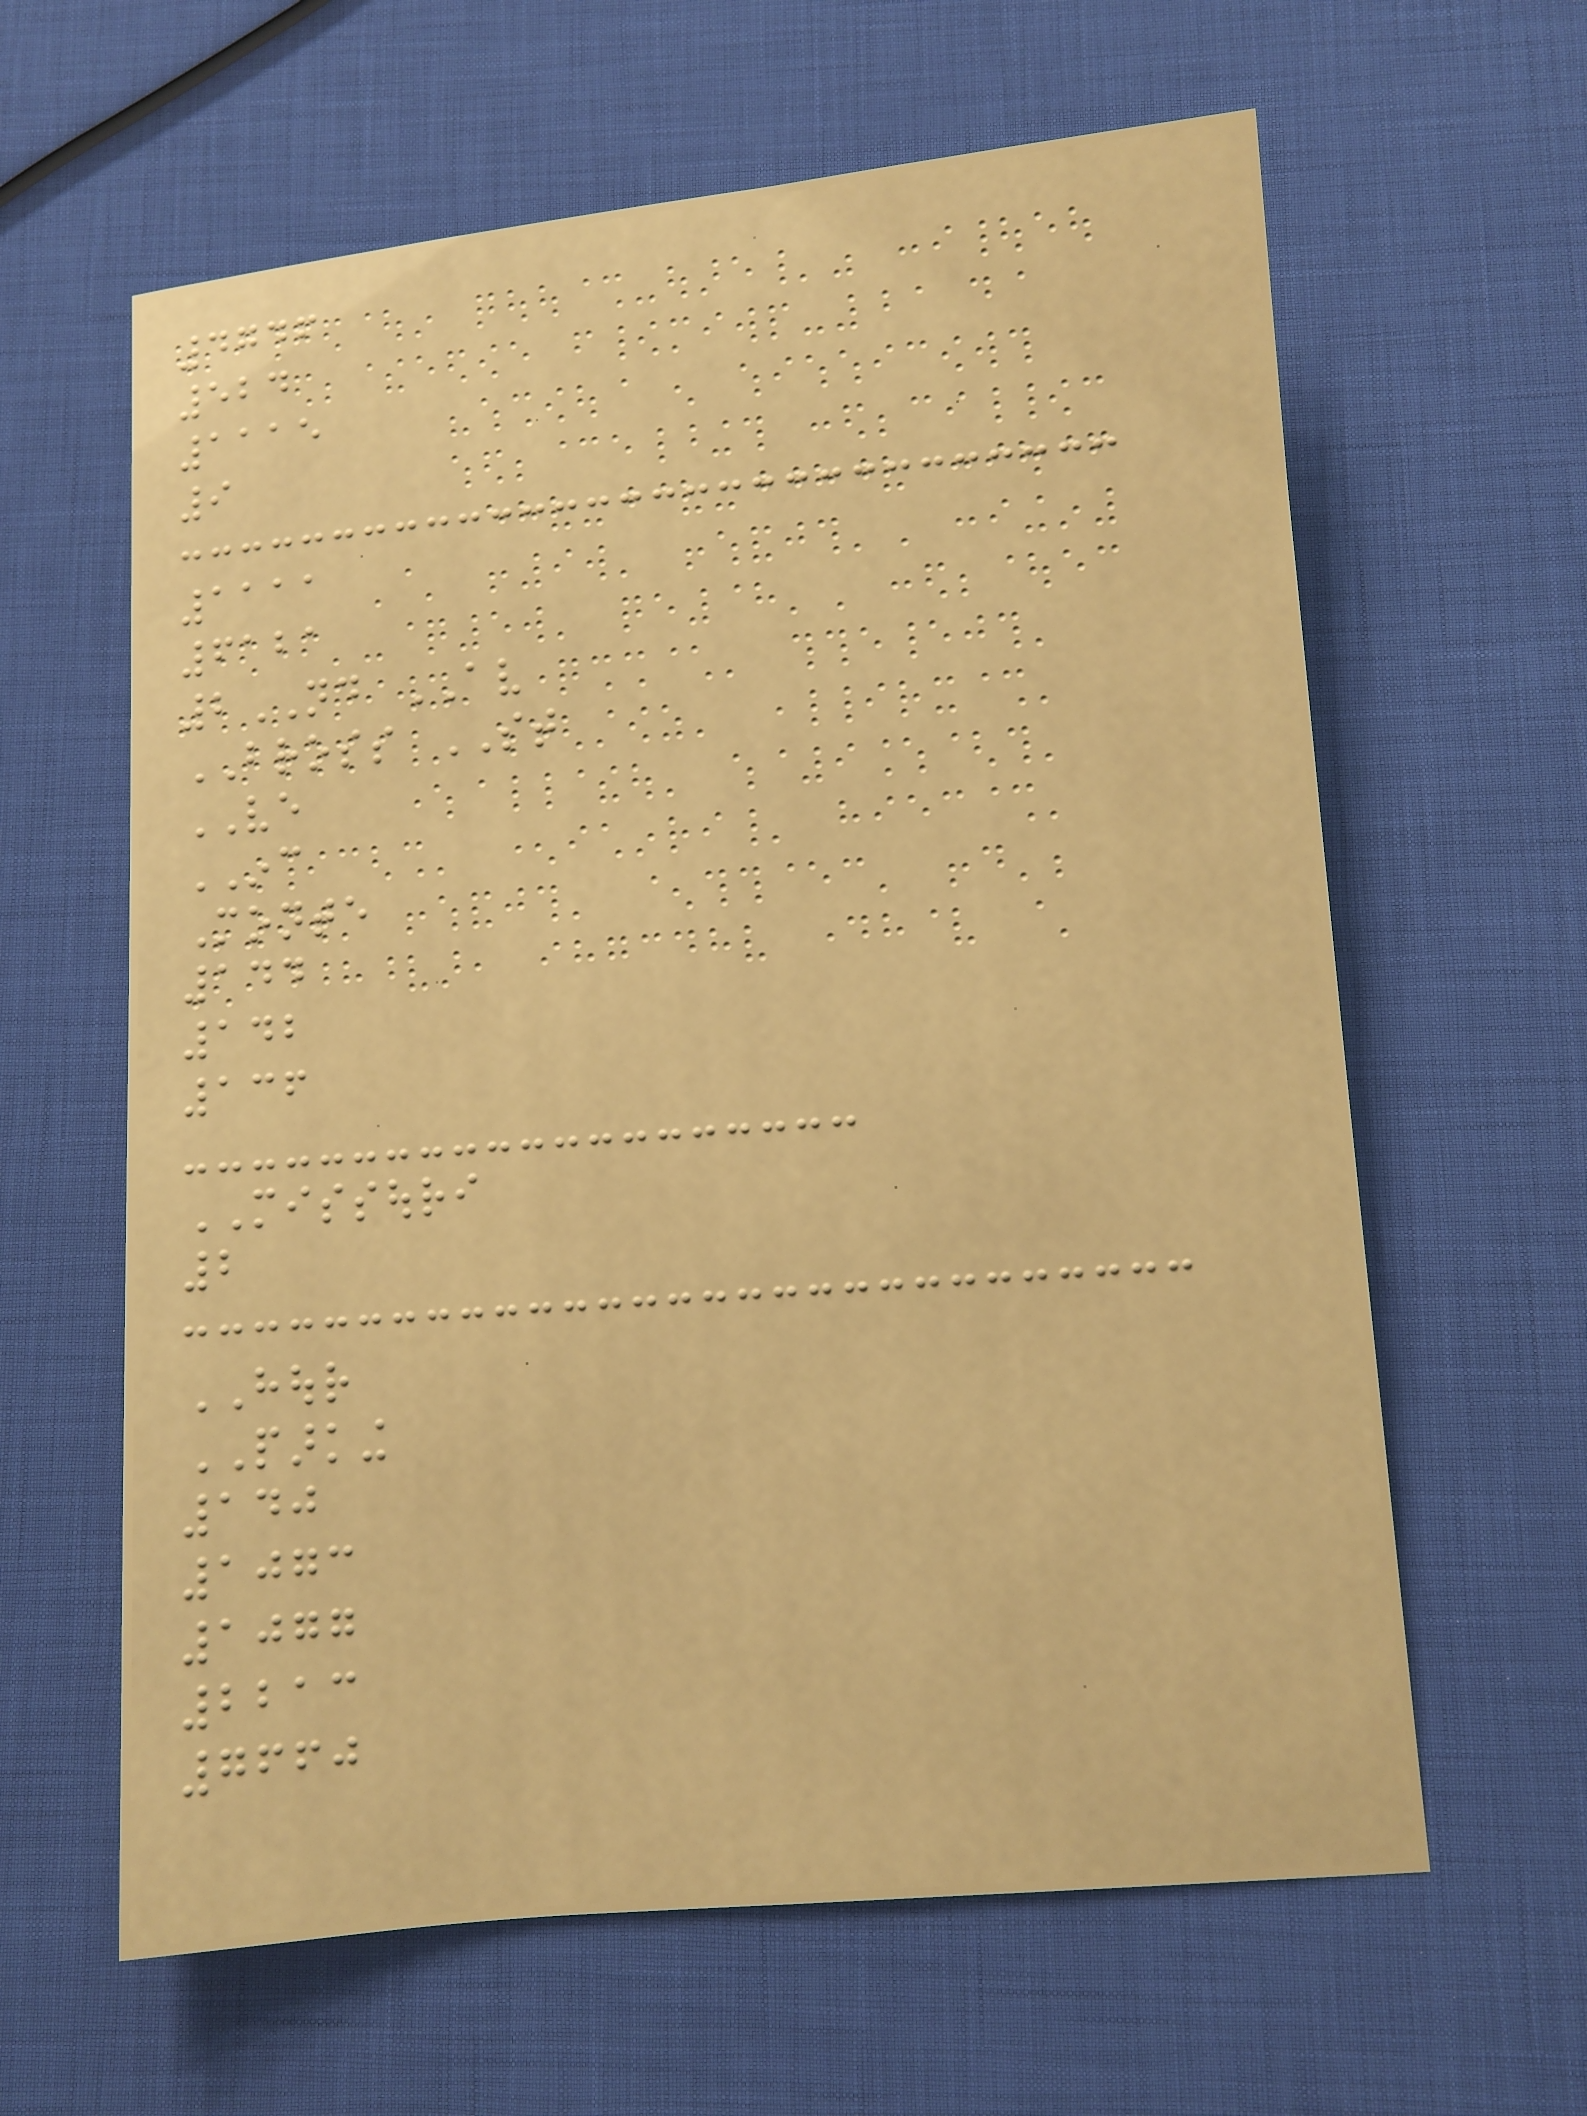4746
524
1115
9
1111
6121
2ND AV
BROSS ST
VE
INC
Monte
144
142
136
MISSOURI
2
HOUR
PARKING
140
1073
1077
2213
7660
